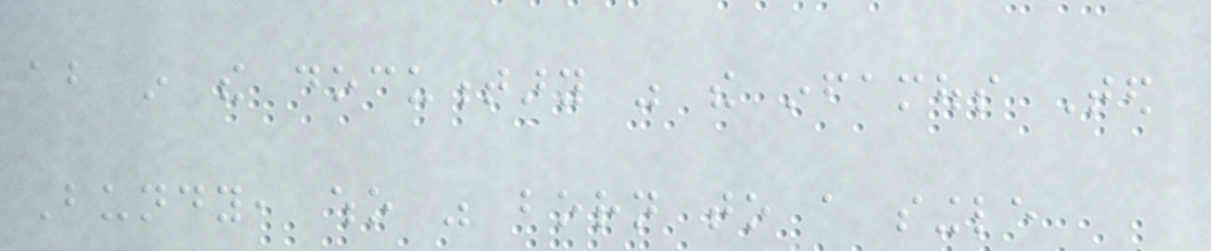about in the documentary was the infamous Ted
Bundy, who was born to a single
